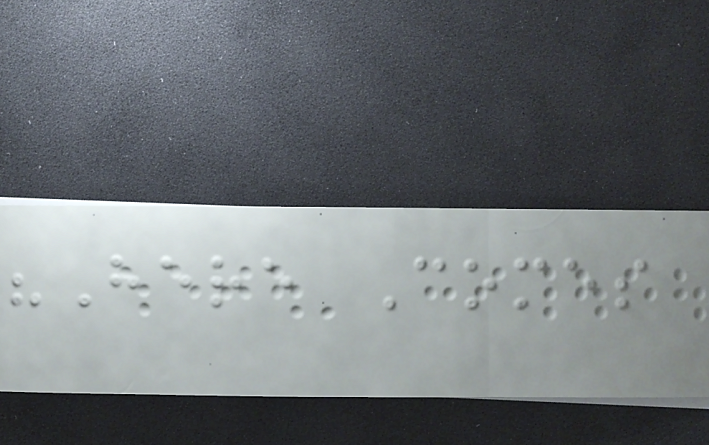"Here Comes
